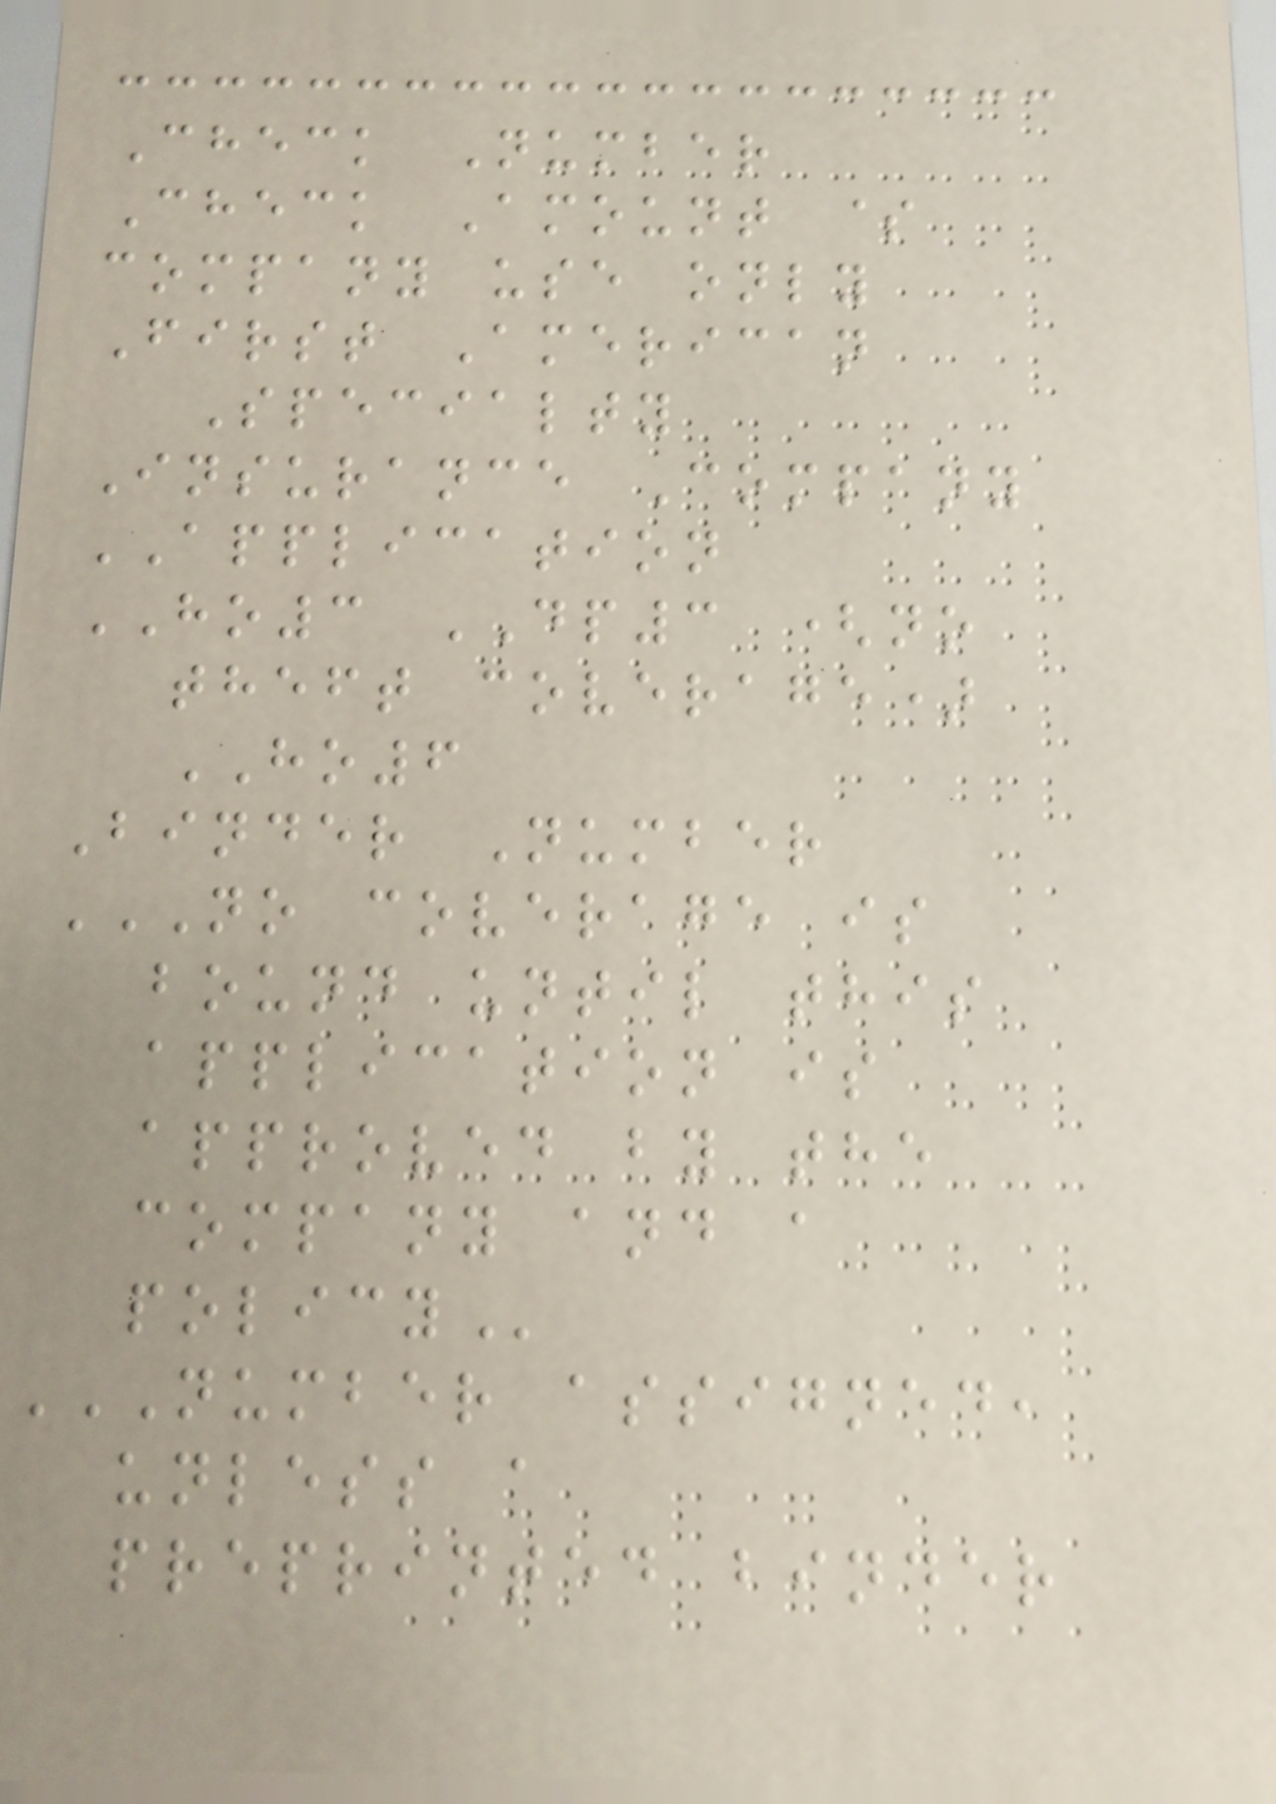Check Number
Check Amount $
company use only
First American
Specialty
Insurance Company
APPLICATION
HO3 DP3 (no
theft coverage)
HO6
Binder Number
NO COVERAGE IS
BOUND UNTIL THIS
APPLICATION IS
APPROVED BY THE
COMPANY AND A
POLICY
NUMBER ASSIGNED,
UNLESS A
PREPRINTED BINDER
